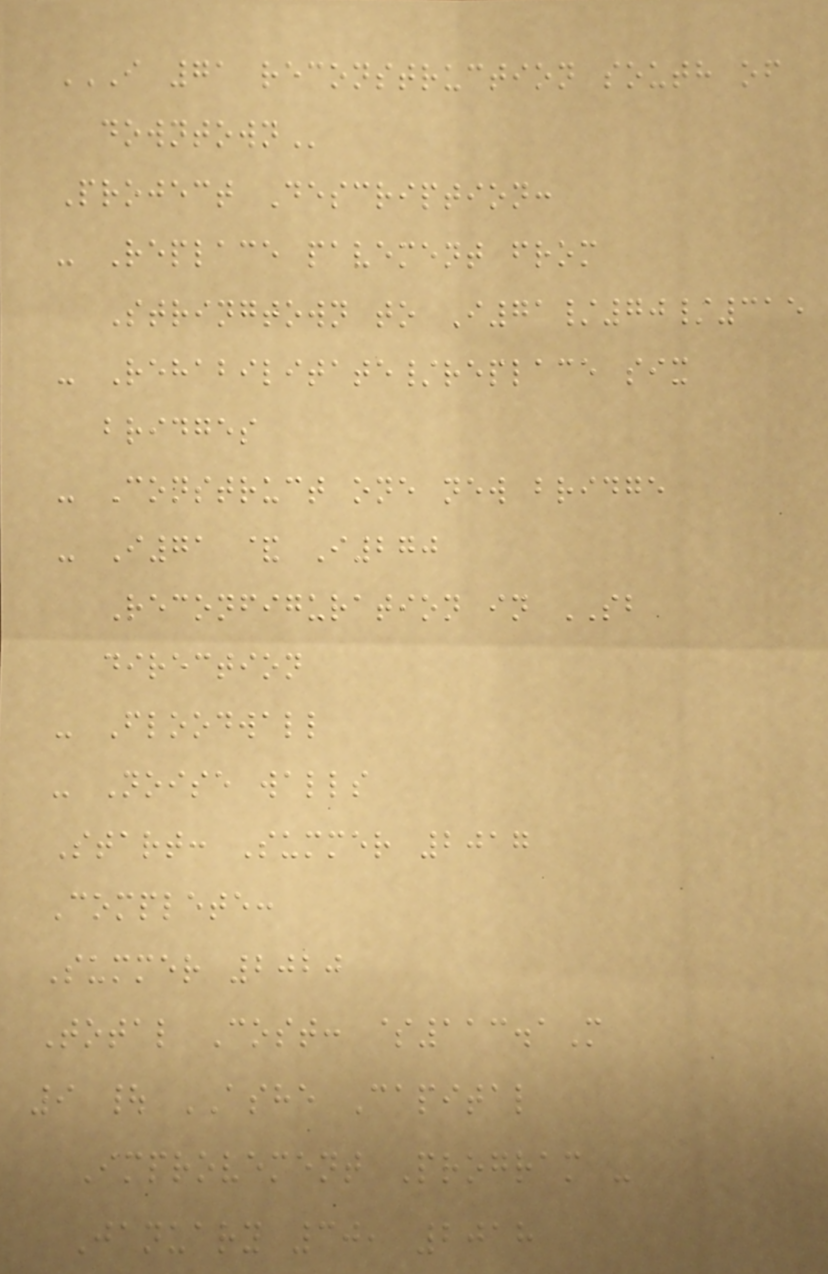I 71 RECONSTRUCTION SOUTH OF
DOWNTOWN
Project Description:
- Replace pavement from
Stringtown to I71/70/315
- Rehabilitate/replace six
bridges
- Construct one new bridge
- I71 & I270
Reconfiguration in SB
direction
- Floodwall
- Noise walls
Start: Summer 2017
Complete:
Summer 2020
Total Cost: $113.1M
9 | ASHE Capital
Improvement Program -
January 30, 2018
